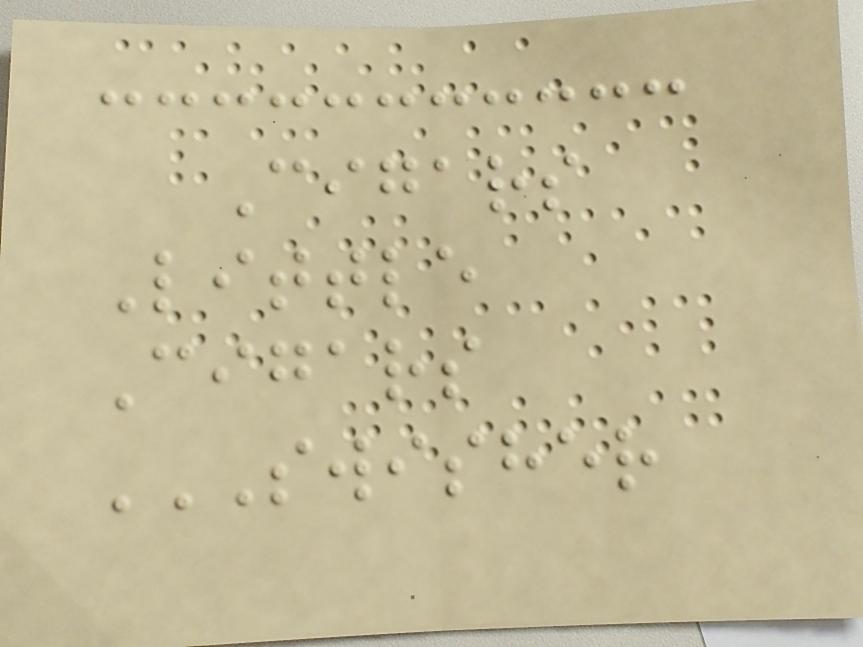Cigars
Little
Cigars
SWISHER
